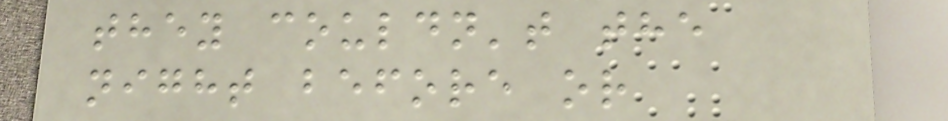they couldn't the
night before or
